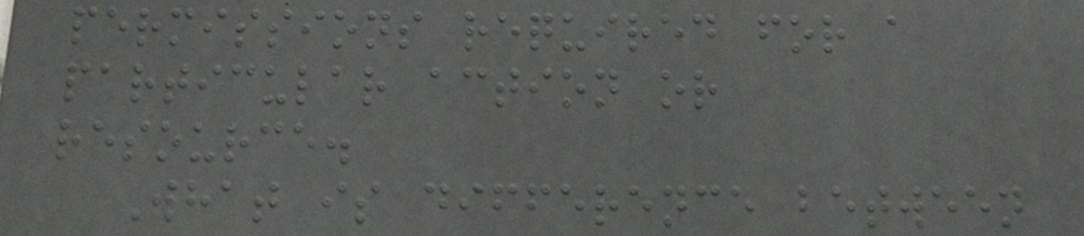permissions required for a
particular action or
resource.
What is difference between
